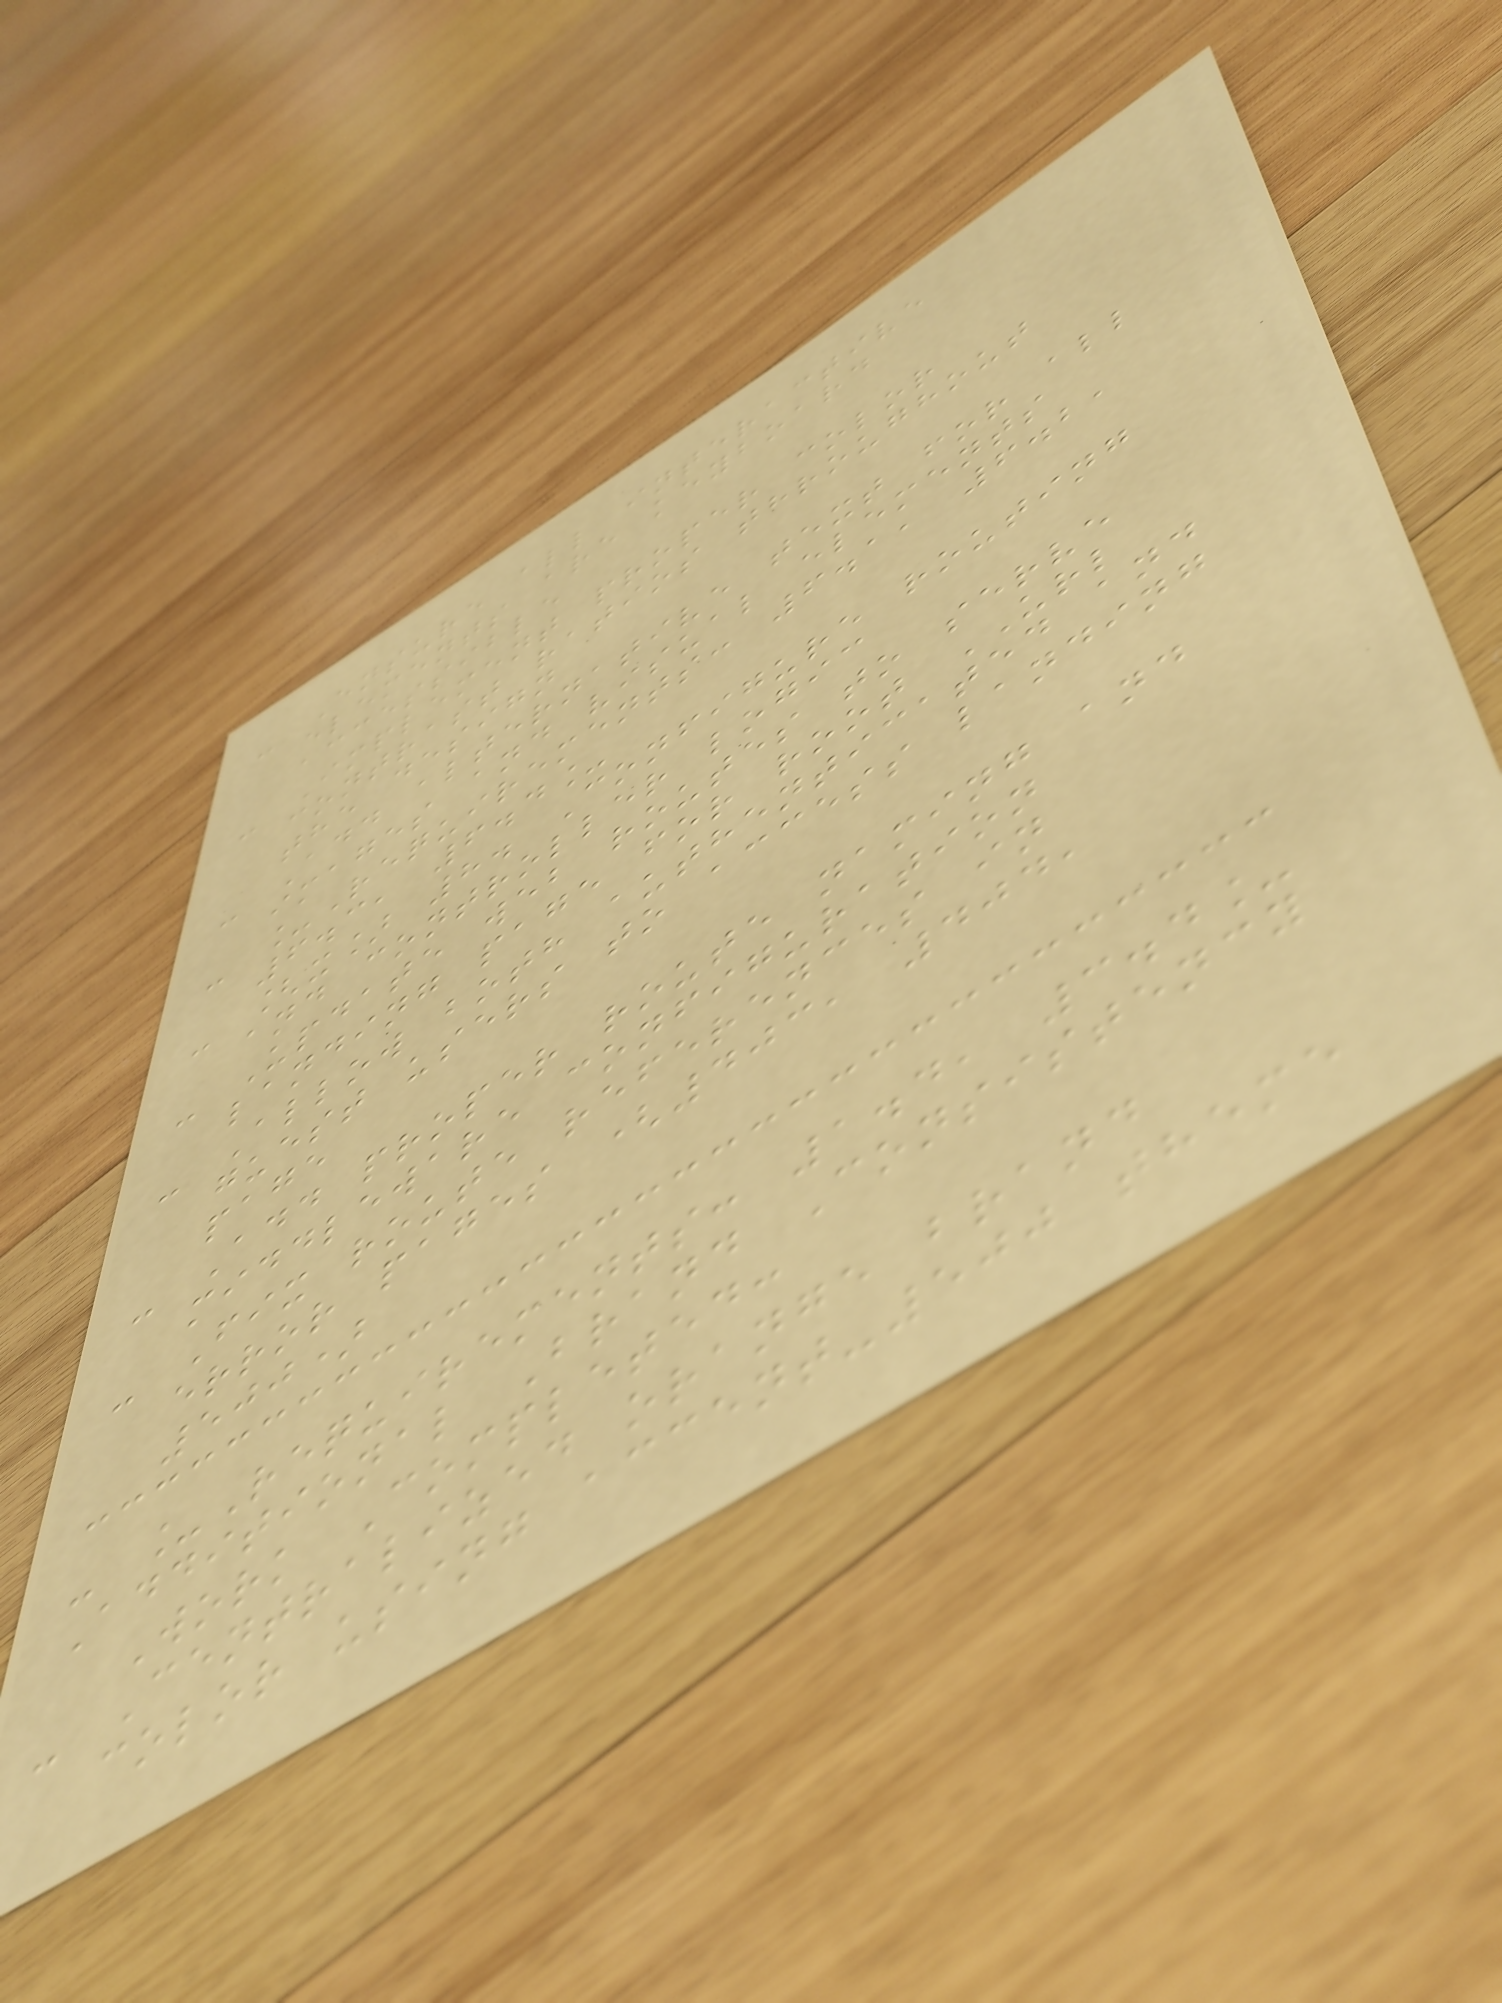- Ensure all interactive
elements are keyboard
accessible
- Implement proper color
contrast ratios throughout
the design
- Add alternative text for all
images and visual elements
- _Requirements: 6.1, 6.2,
6.3, 6.4_
- [x] 8. Configure routing
and controller logic
- Update web routes to serve
landing page for root URL
- Allow both authenticated and
guest users to access landing
page
- Add proper route naming and
middleware configuration
- Fix route references in
error pages (403, 404,
500)
- _Requirements: 1.4, 3.4_
Additional Brand Consistency
Work Completed:
- Centralized orange brand
color using accent-500 theme
